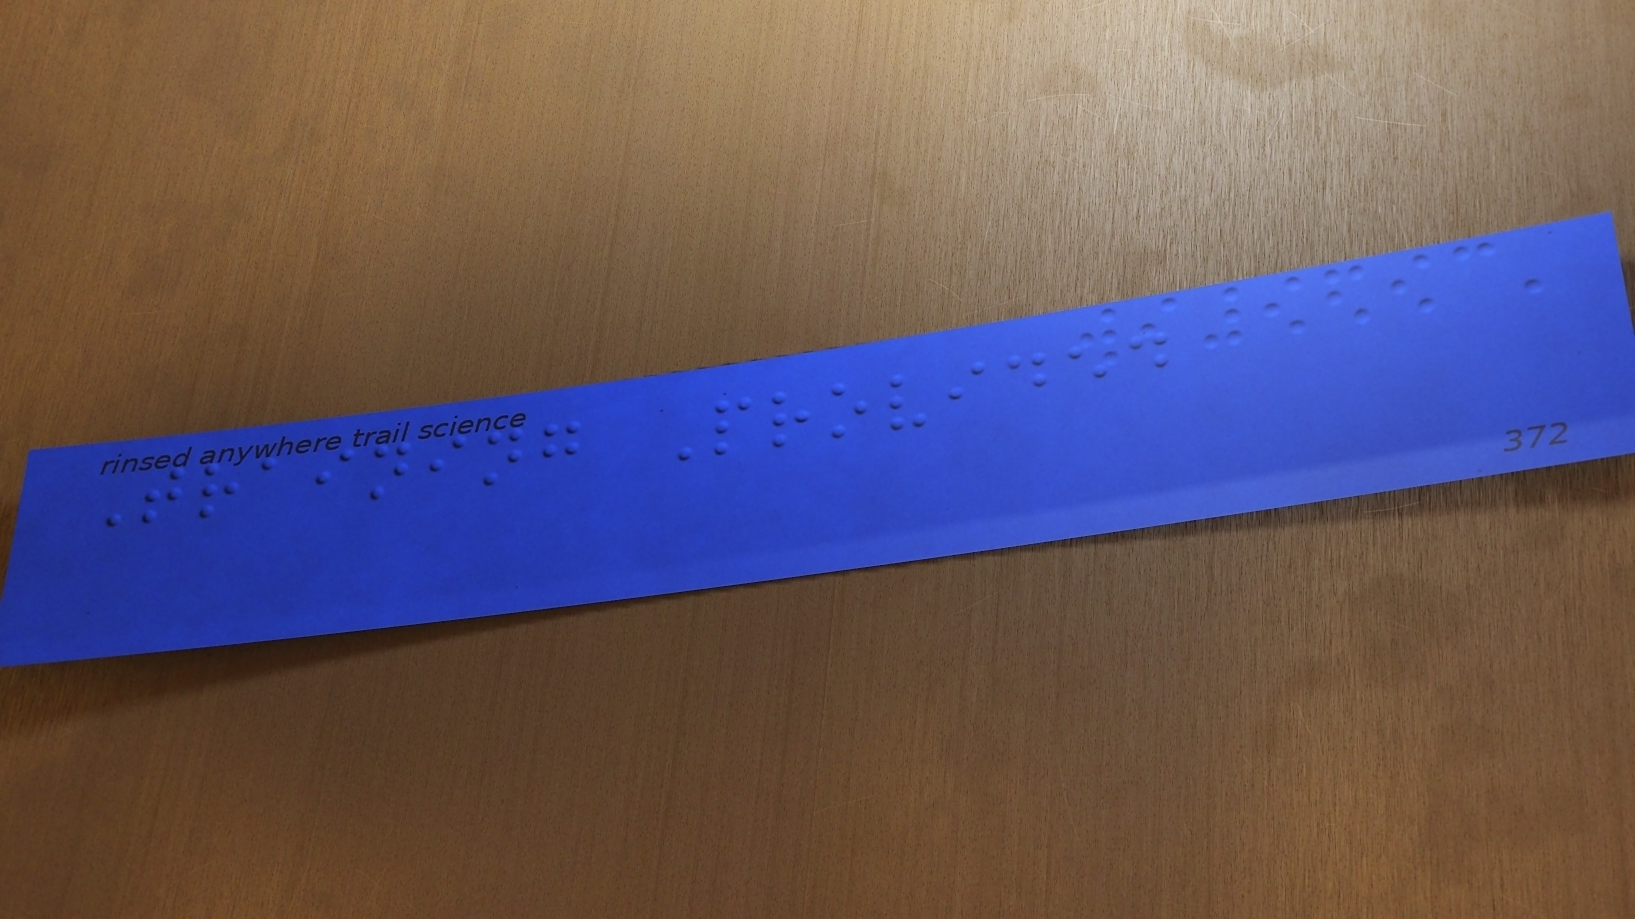Training Provided
